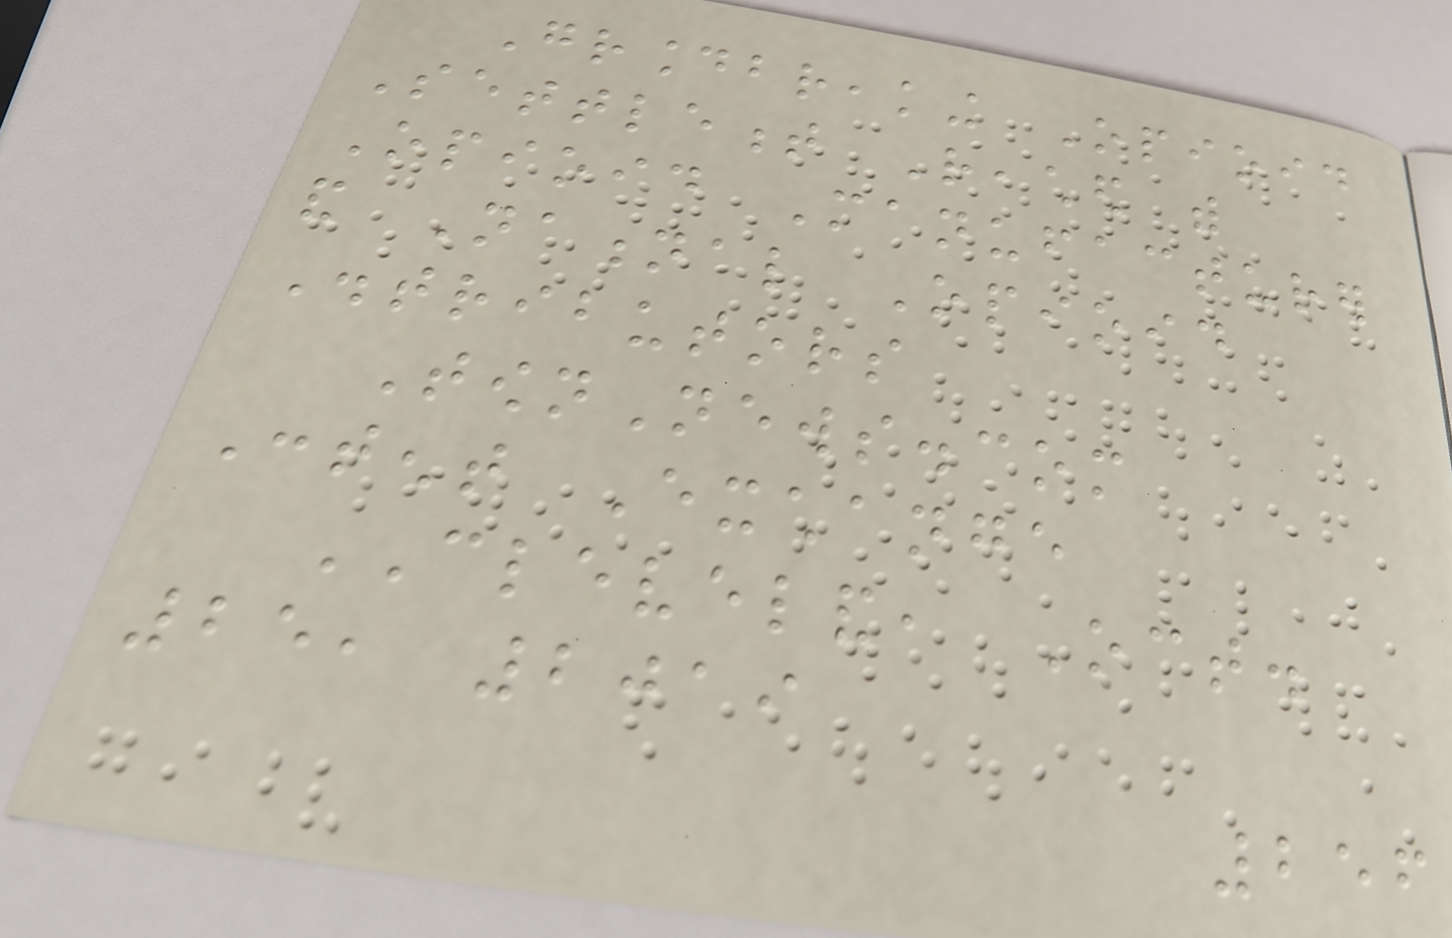Groundbreaking Opioid
Settlement Reached with
Opioid Manufacturer
and National Opioid
Distributors
TownNews.com
Content Exchange
CLEVELAND, Oct.
25, 2019
256
